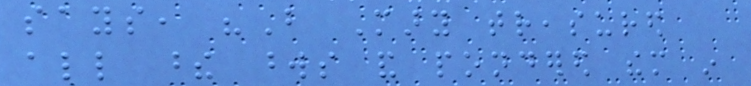says, "But Mary treasured
all these words and pondered them in
